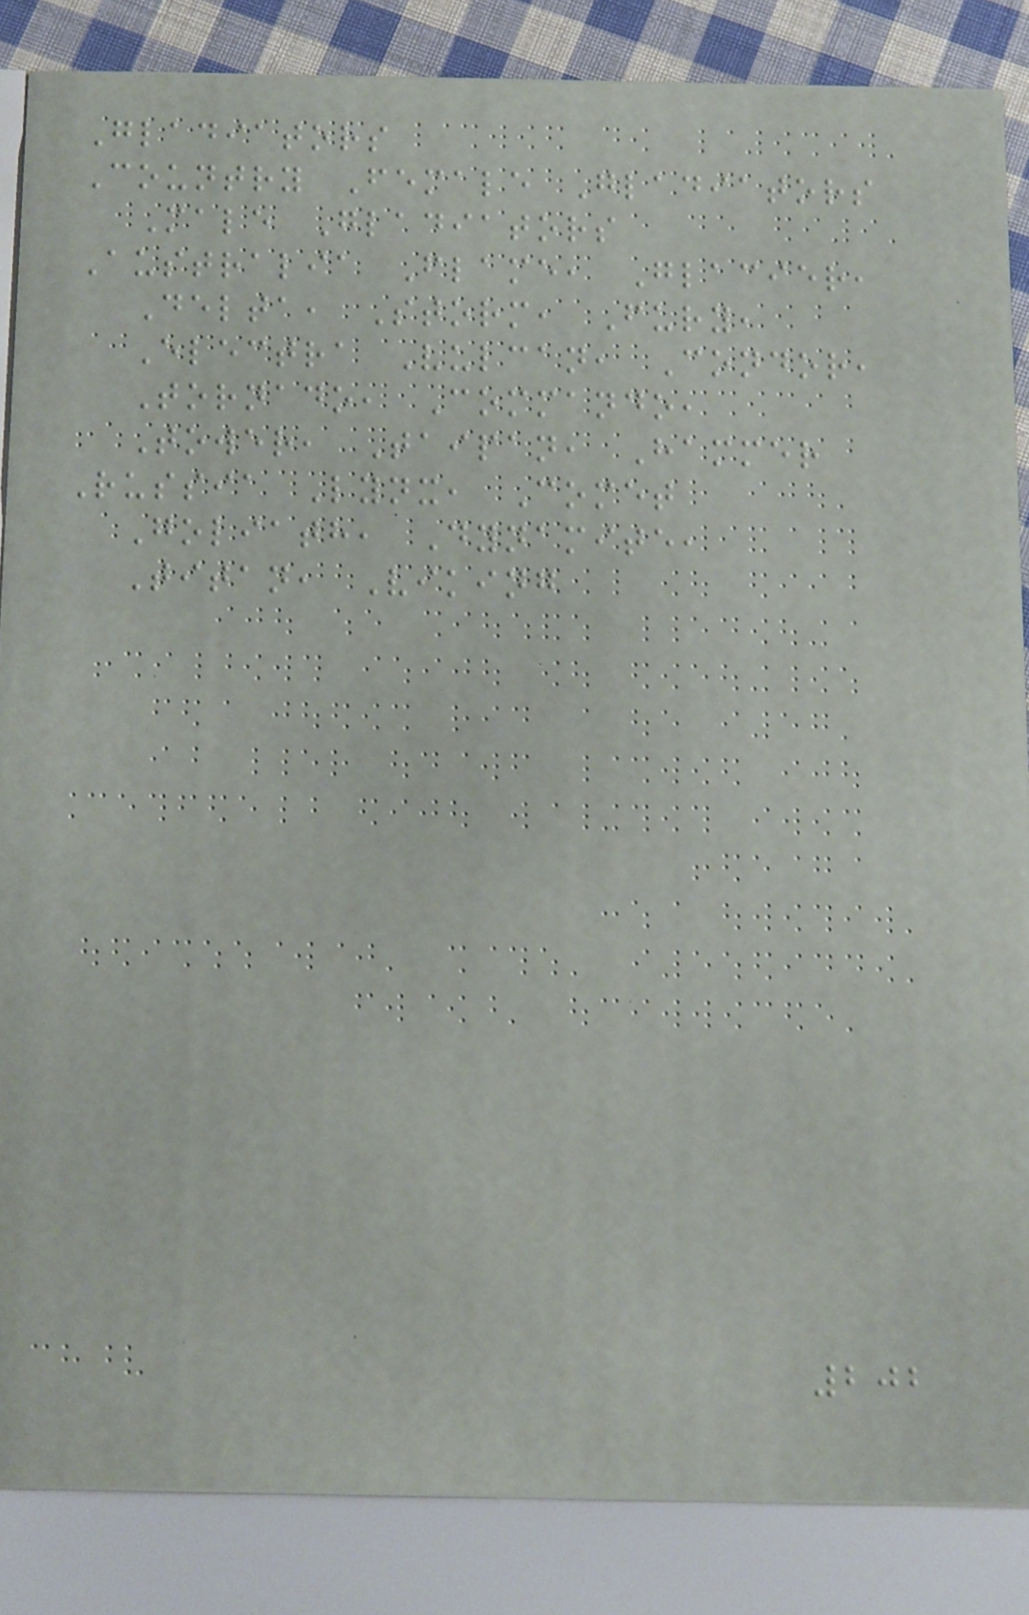Gladiators
Country Female Gladiators
Male Gladiators
Australia Flame, Glacier,
Delta, Storm, Fury,
Electra Vulcan, Condor,
Tornado, Commando,
Tower, Taipan, Hammer
Russia Lynx, Comet
Goliath, Dynamite,
Titan, Viking
202
